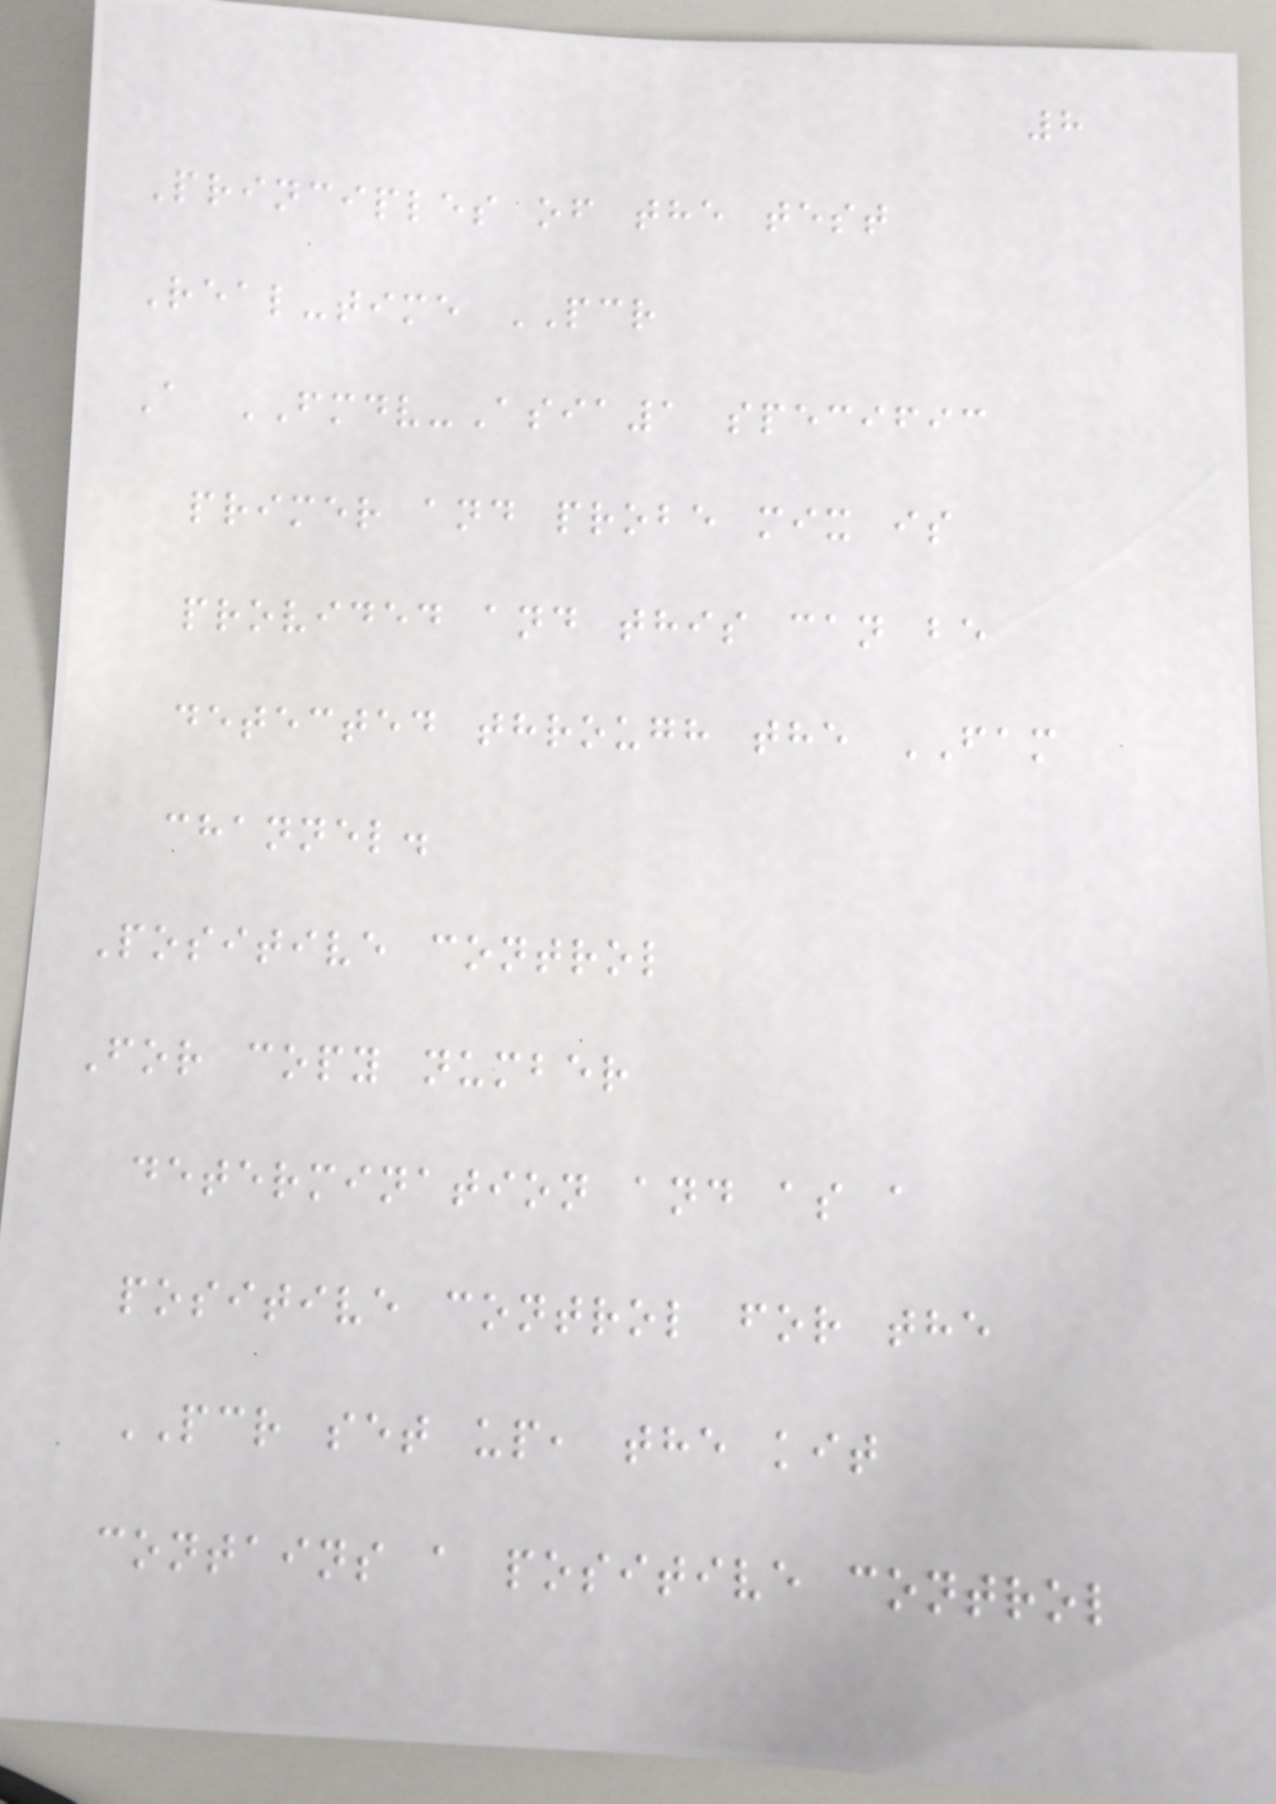8
Principles of the test
Real-time PCR
A FMDV-Asia1 specific
primer and probe mix is
provided and this can be
detected through the FAM
channel.
Positive control
For copy number
determination and as a
positive control for the
PCR set up, the kit
contains a positive control
